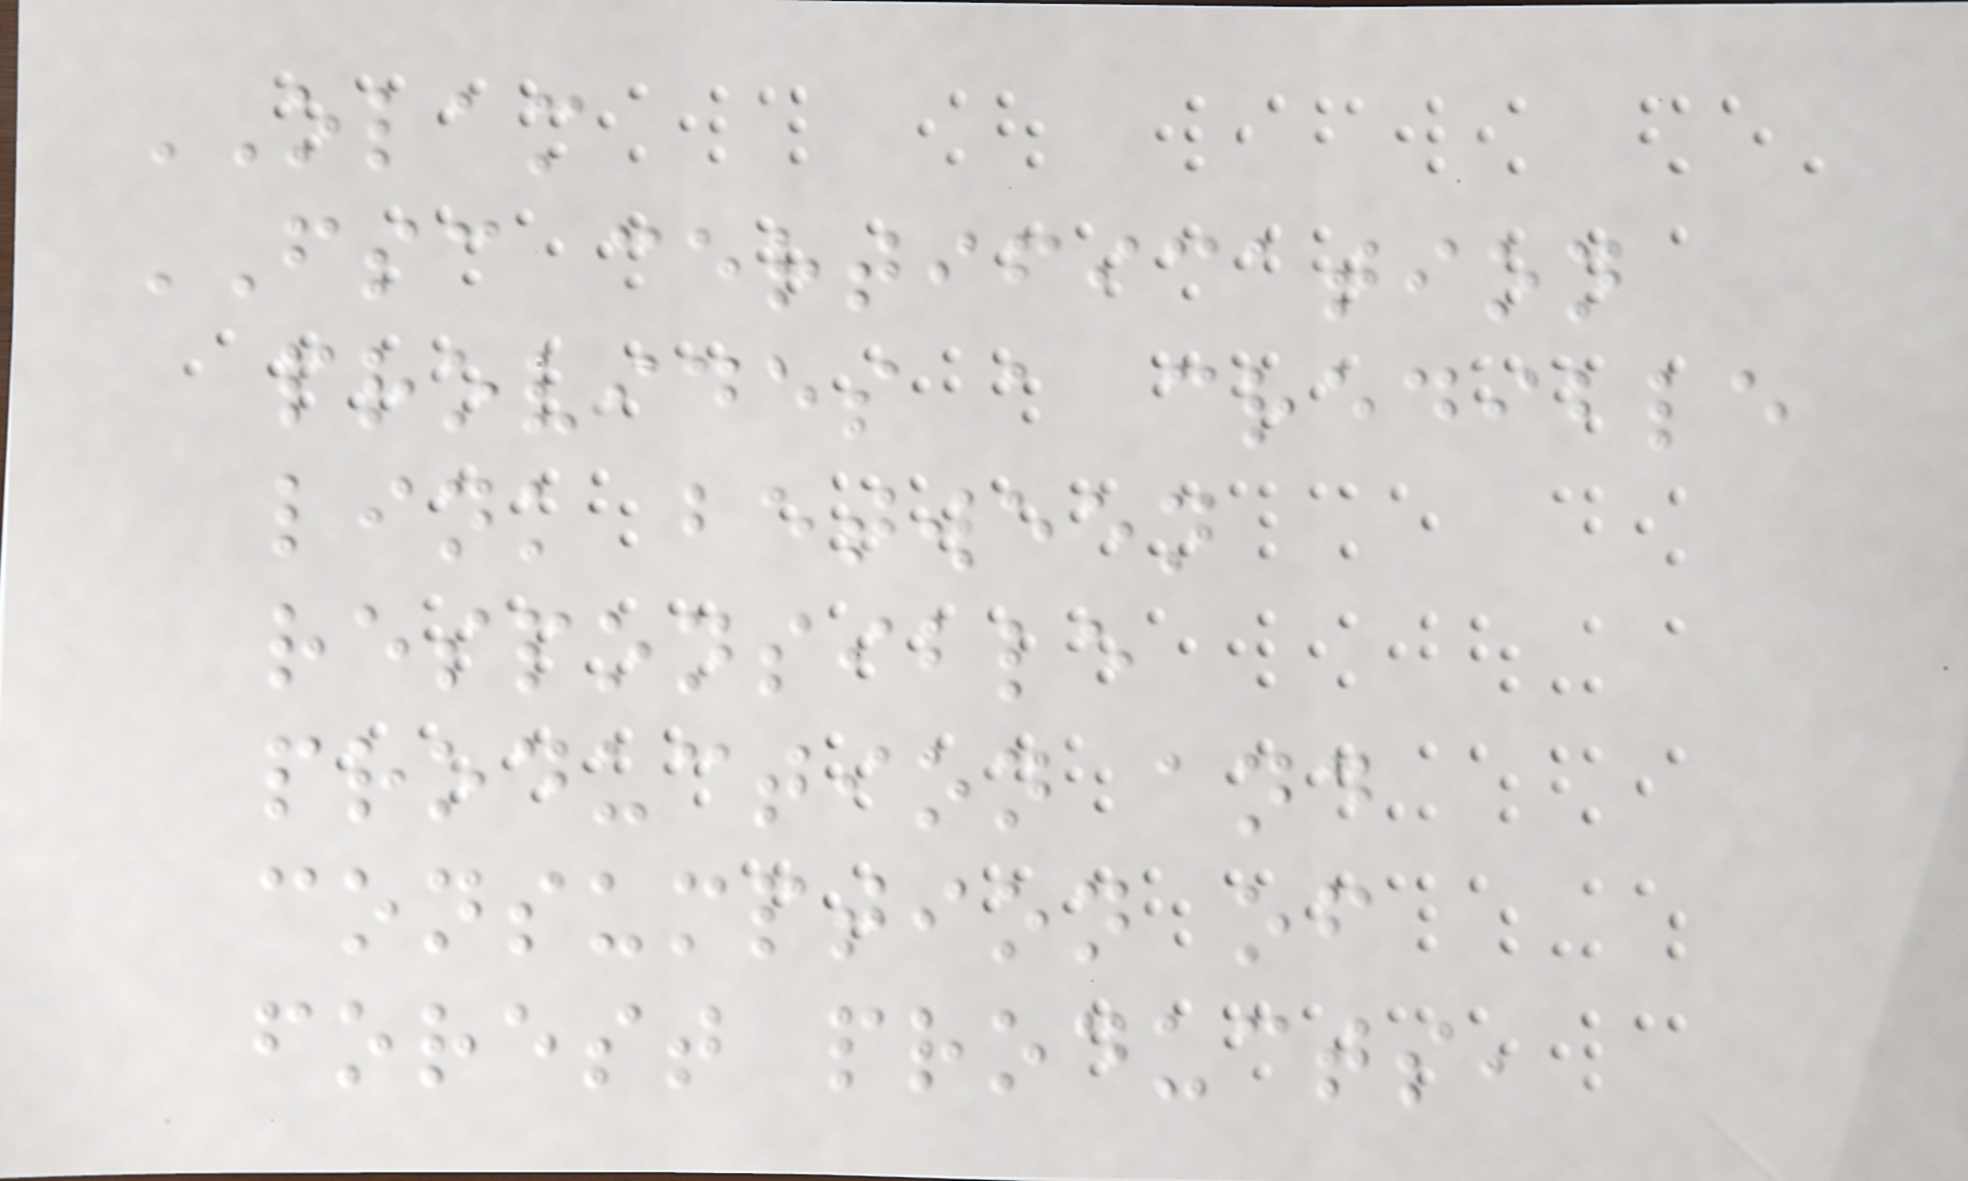OLAM
FSC certification
provides a credible
link between
responsible
production and
consumption of
forest products,
